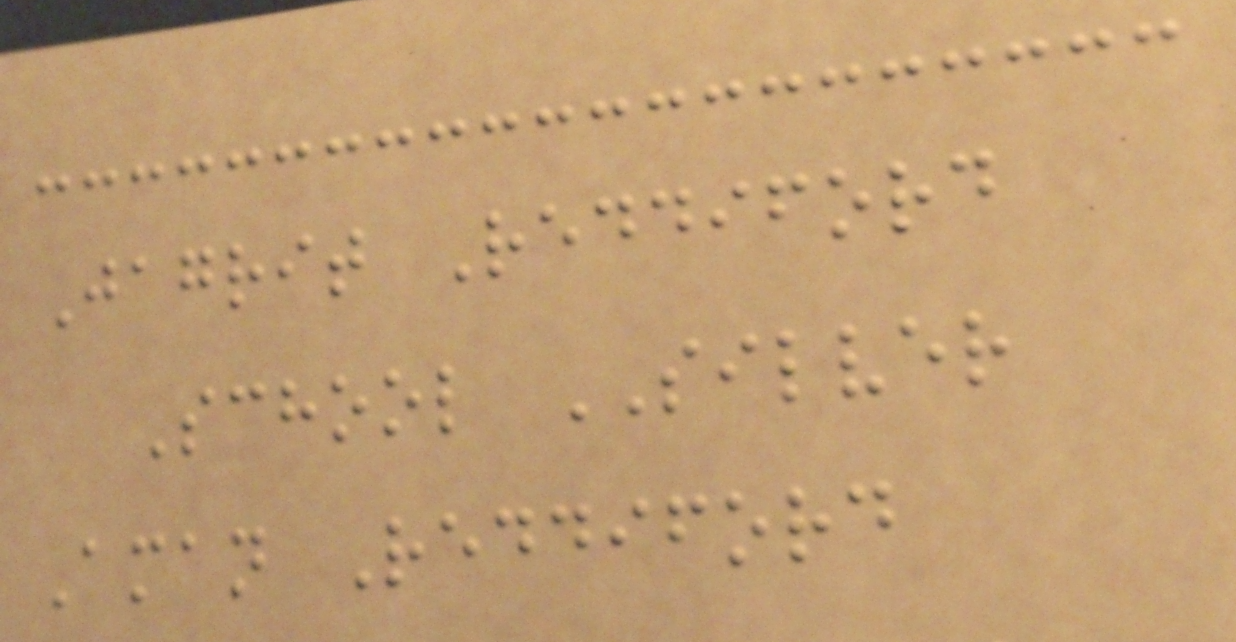Jagrit Reddiford
School SILVER
Aman Reddiford
